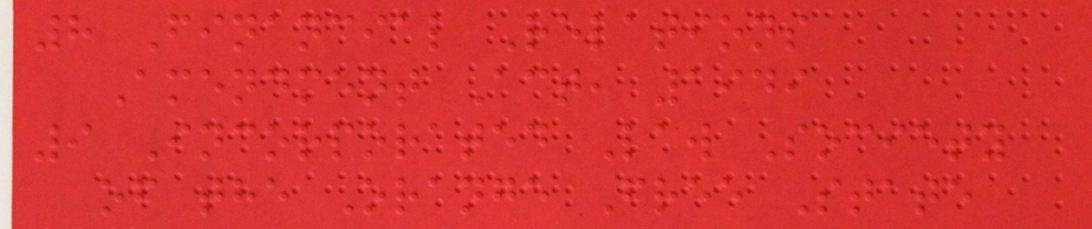8 Financial Relations
Amendment Act, 1949
9 Incorporated Law Society
of the Orange Free State
